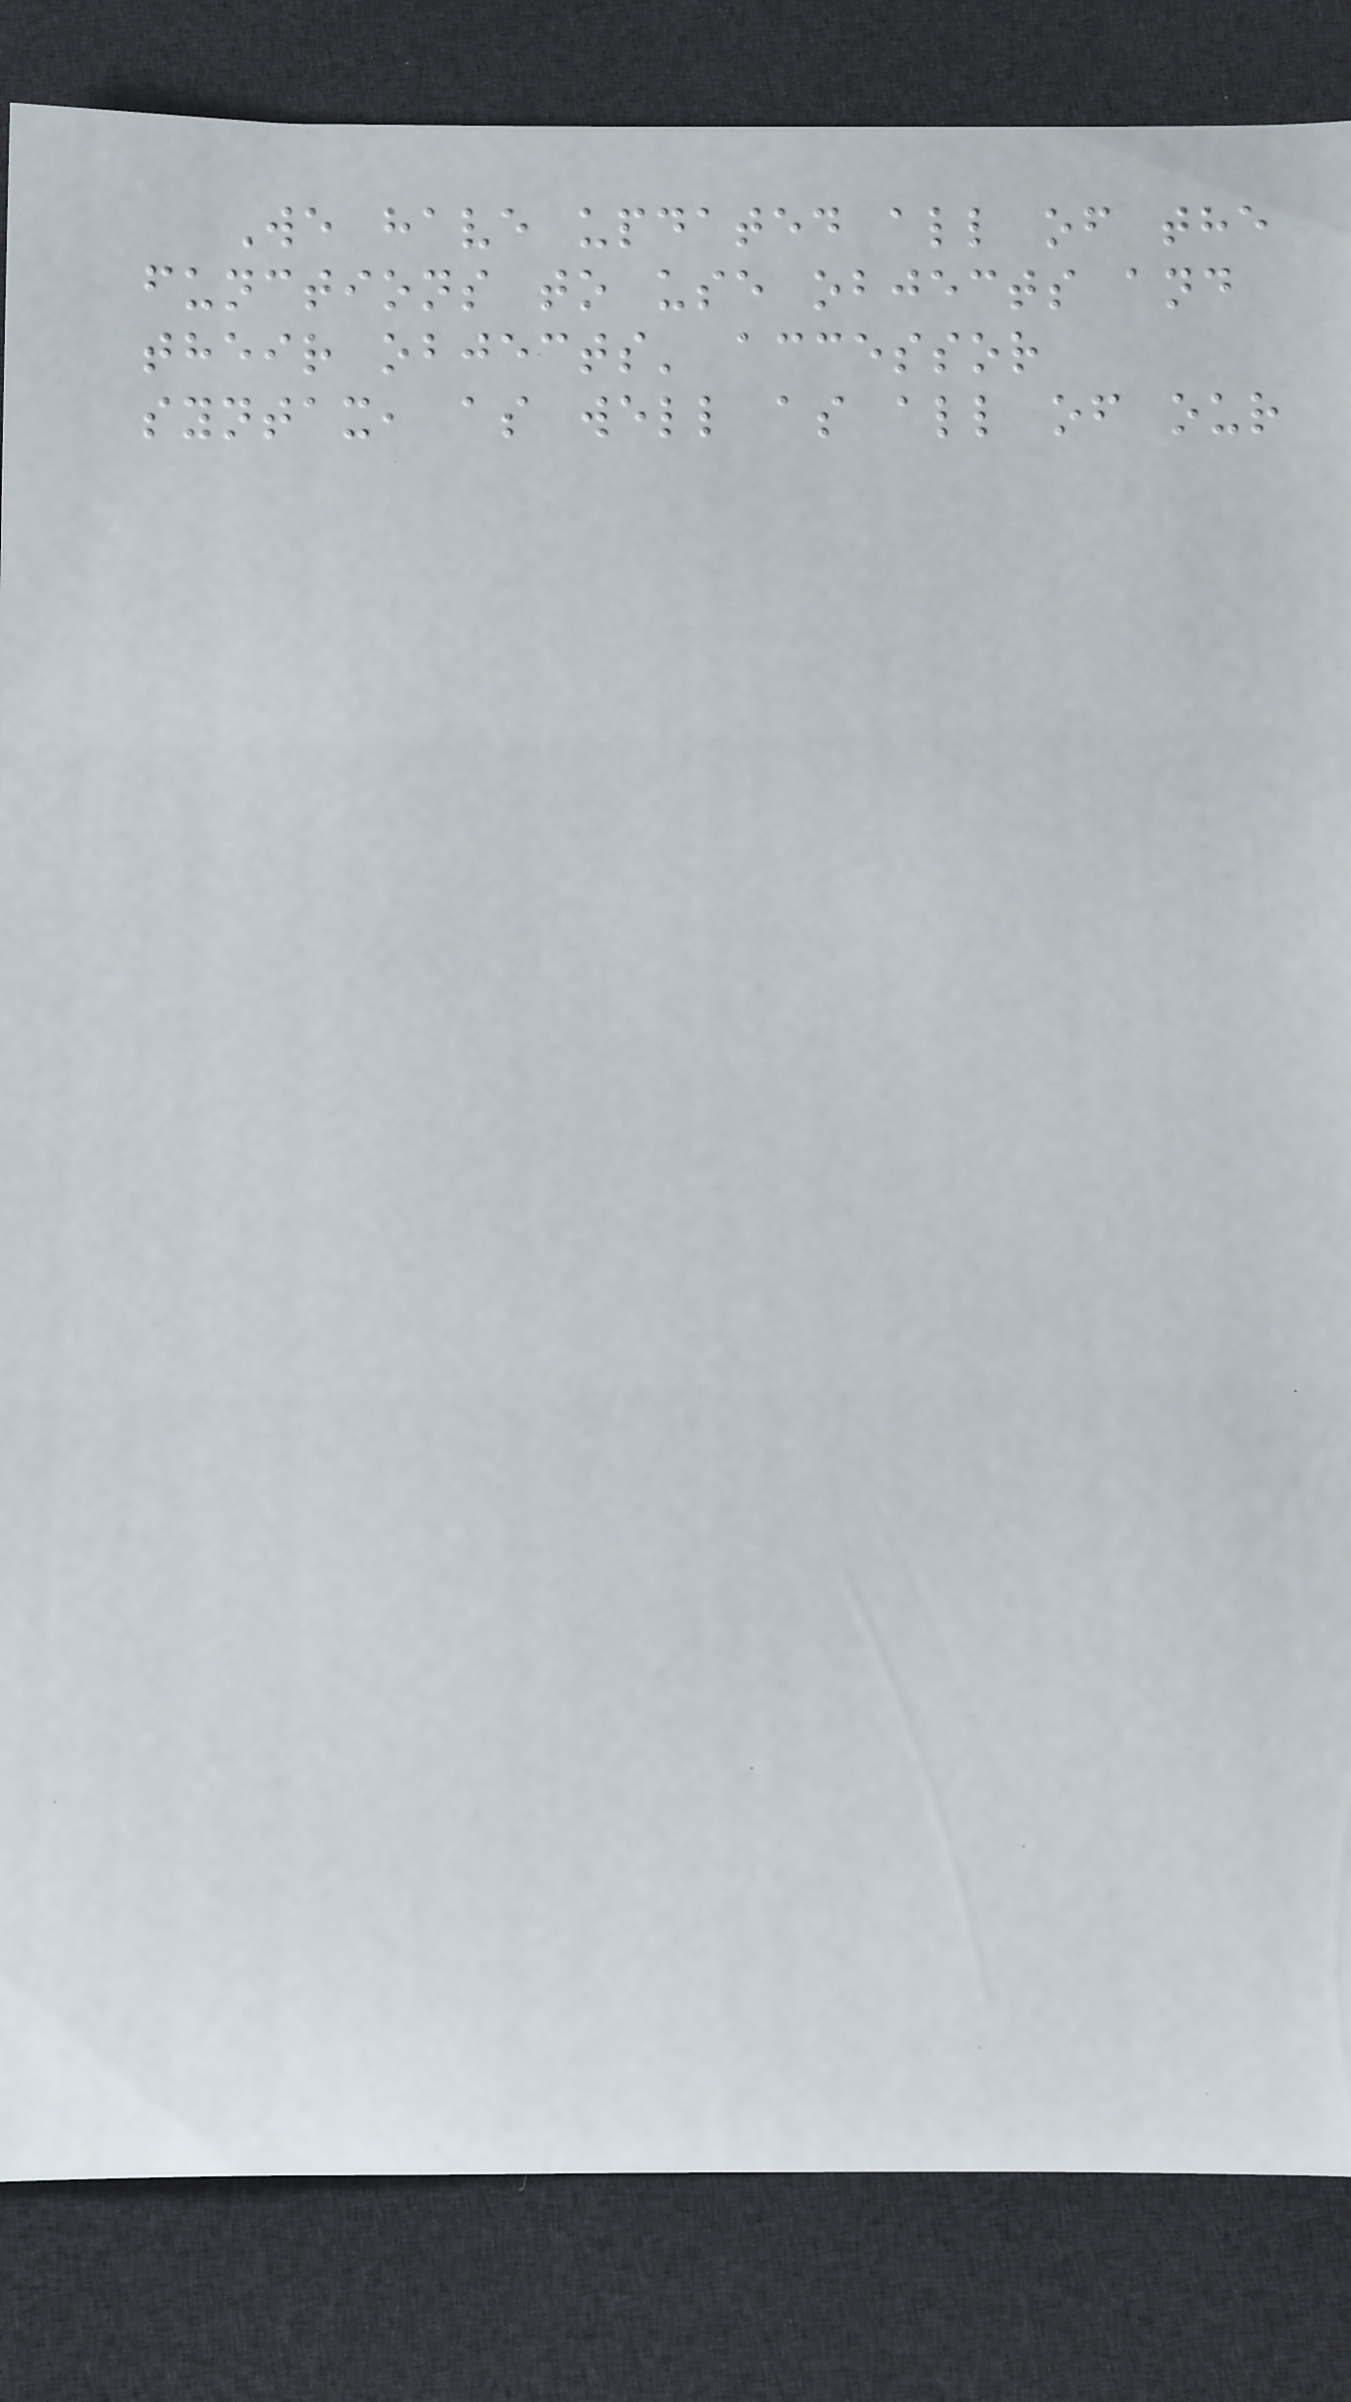We have updated all of the
functions to use objects and
their objects' accessor
syntax, as well as all of our
